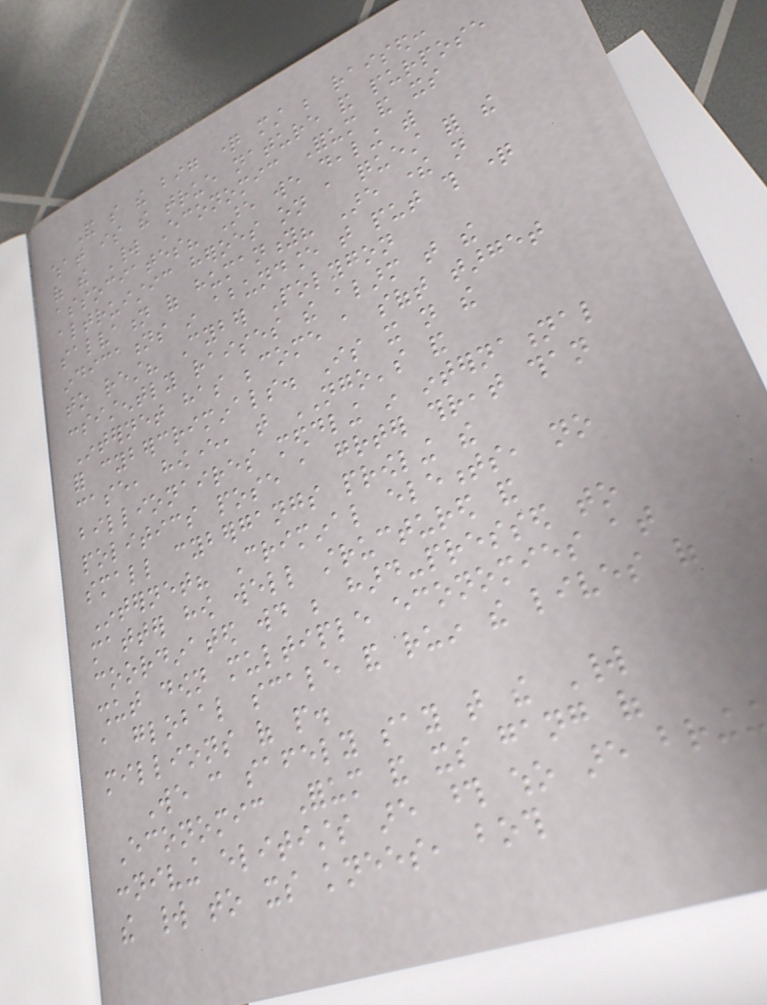And so the big question must be raised:
what is the true nature and purpose
of the World Economic Forum and its
associates? Are we dealing with
altruistic heroes on a quest for the
salvation of humanity? Are there not
indications in abundance that put this question
to rest? Cyber Polygon
consistently raises the alarm that the
Internet has become a soft target
for cybercriminals. Is it not the
case, however, that NGO's and
billionaires meddling in international
politics pose a greater threat than
small cybergangs prowling the
Internet? Criminal elements, no
matter how well structured and
coordinated would be hard-pressed to
shut down multiple economies at
a global scale and ruin the lives of
millions of people.
We can safely say that the World
Economic Forum and its gang of
conniving elitists are those who are bringing
the world to its knees, both
